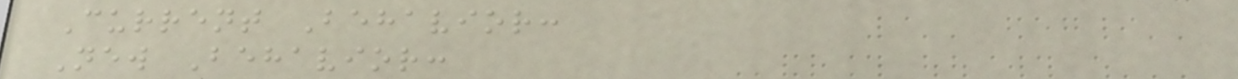Current Behavior:
New Behavior:
